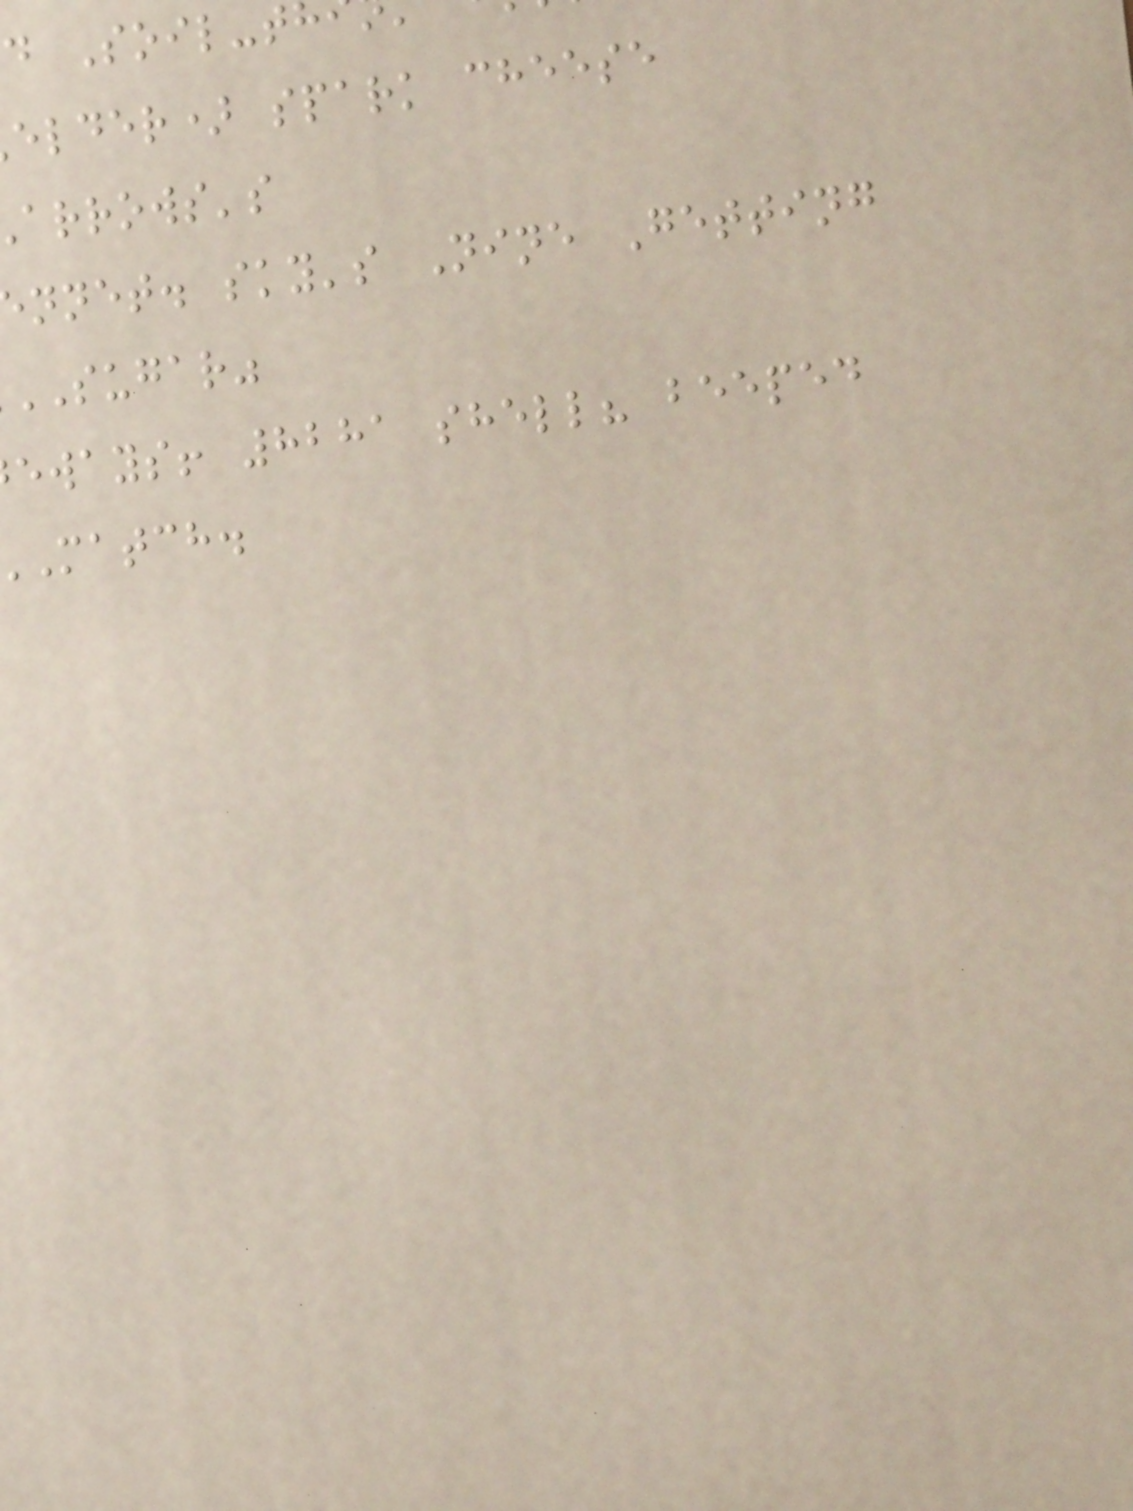d Soil-t
elder) spark cheese
arrows's
nnet. sky's Nine Getting
SUGAR"
eways! 8281 shell? beeped
match.
